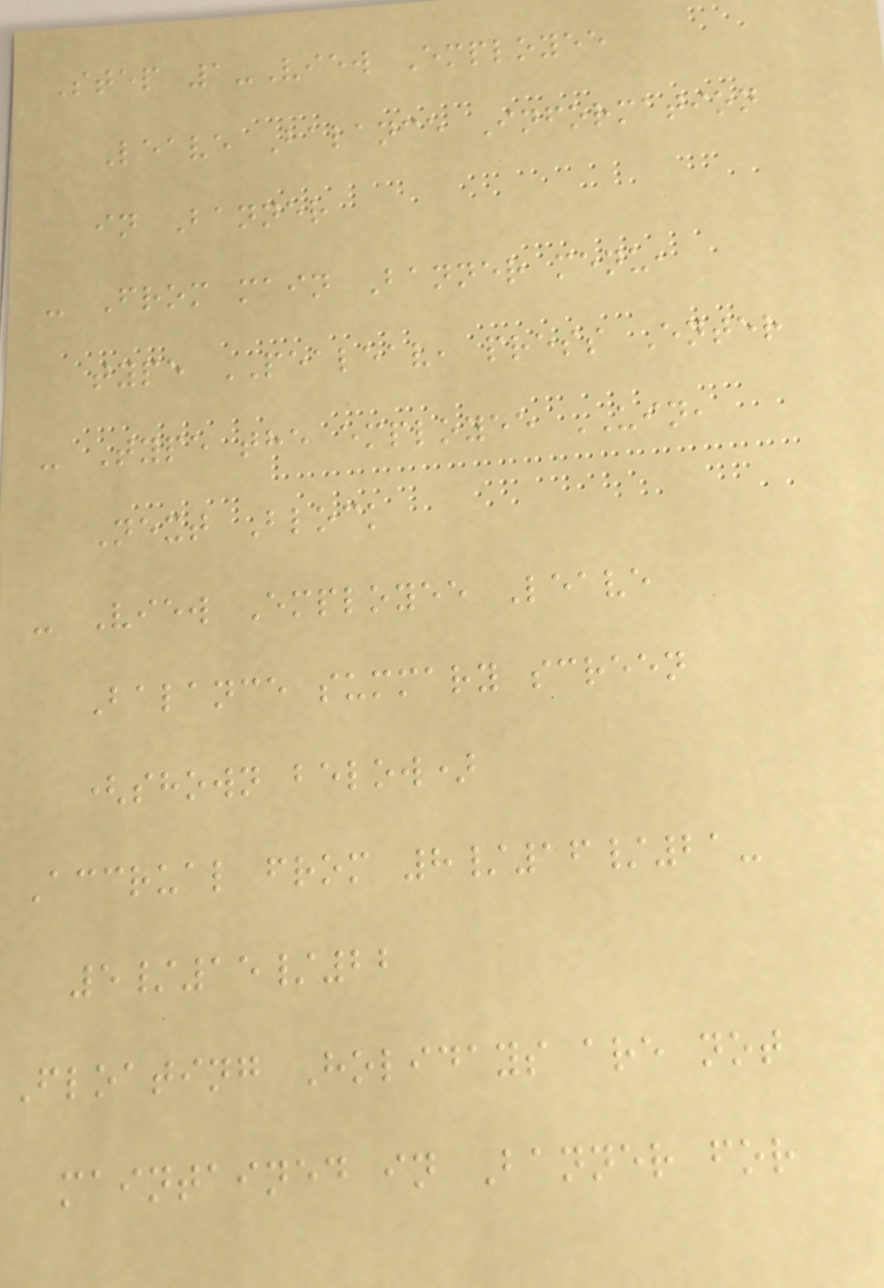Step 1-View Employee
Leave Balance Information
in Banner
- From main Banner menu,
type PEALEAV, press Enter
- Type the employee UIN,
Next Block
- View Employee Leave
Balance summary screen
(shown below)
Accrual from 8/16/21-
5/15/22
Floating Holidays are not
maintained in Banner for
